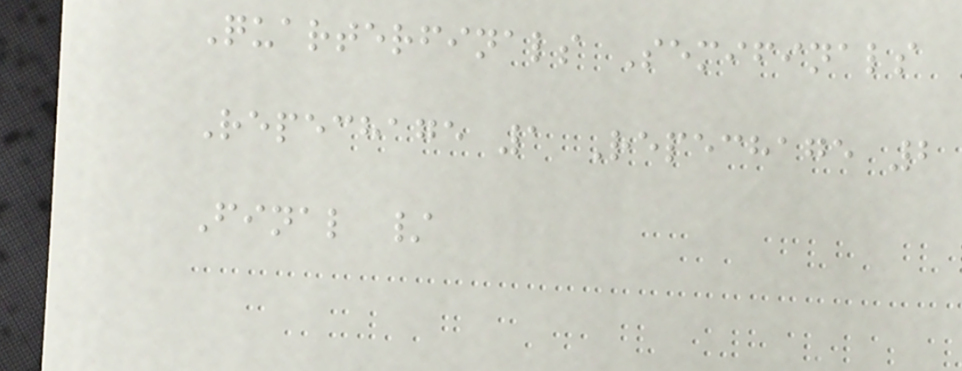Quarterfinals Semifinals
Repechage 1 Repechage 2
Final /
